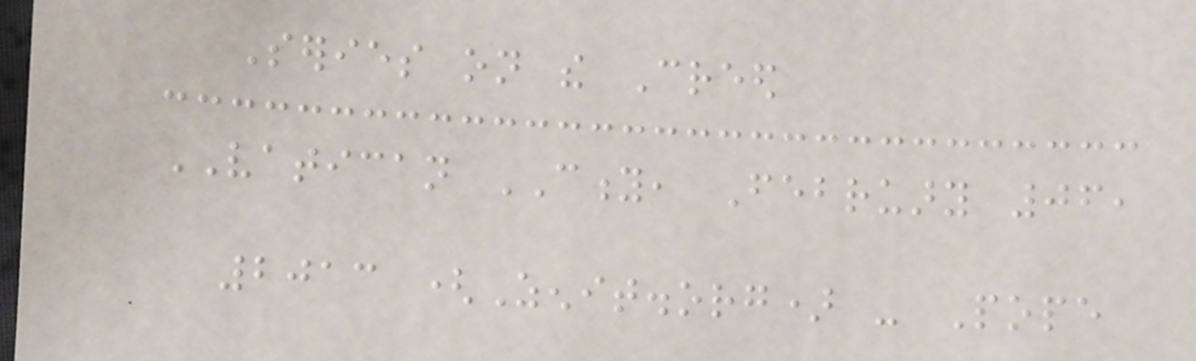Series on the Creed
VATICAN CITY, February 06,
2013 (Zenit.org) - Pope
